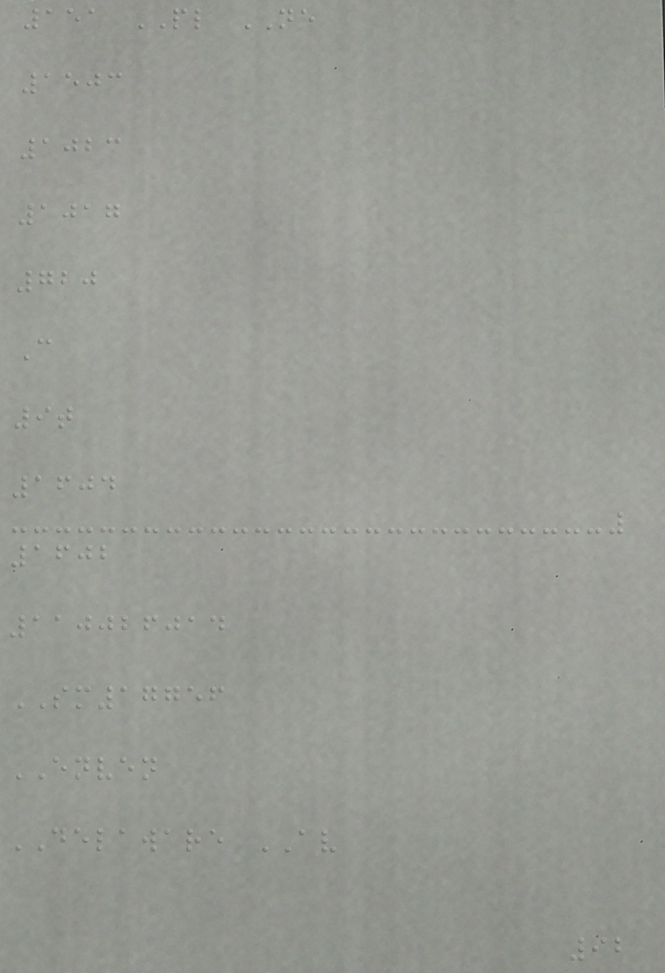151 PL NE
1503
1023
1017
720
C
9t
1604
1602
110026014
SM17756
ENVEN
DELAWARE AV
92
